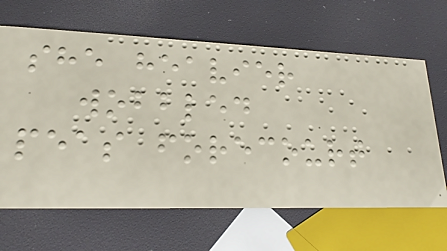she heavier
wobbled
peas forecourt
